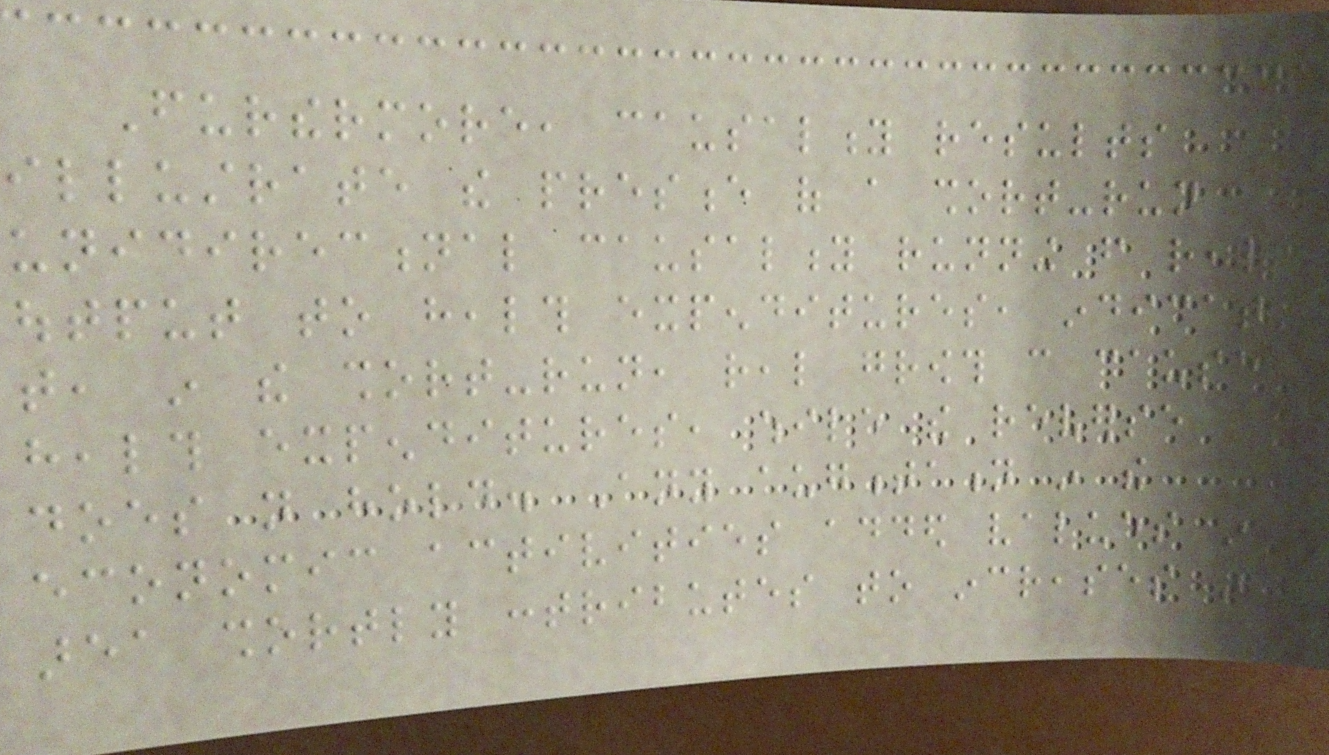Furthermore, causality results
illustrate the presence of a short-run
unidirectional causality running from real
output to health expenditures, indicating
that, in the short-run, real growth can cause
health expenditures, while the reverse
does not hold. Any augmentation in the
economic activities added values in the
area shortly contributes to increases in
